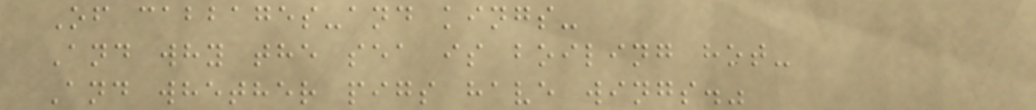Of cabbages-and kings-
And why the sea is boiling hot-
And whether pigs have wings."
